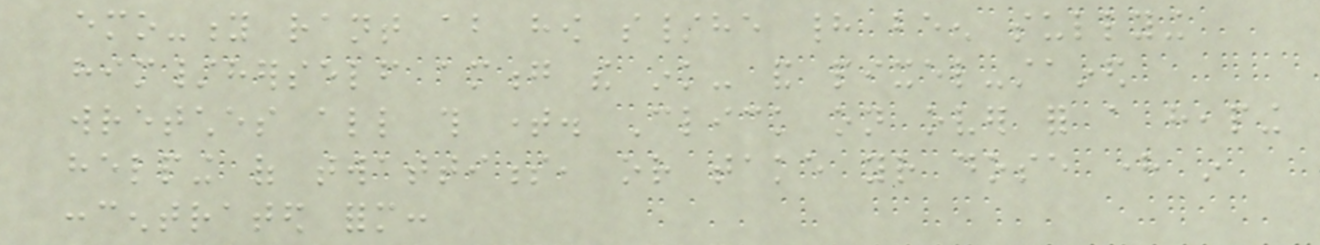emo-y rant about how s/he had been sullying
him/herself among the ink- and pixel-stained
wretches all this time. Click on over for a heaping
helping of twattiness, or take your dose here in
concentrated form:
